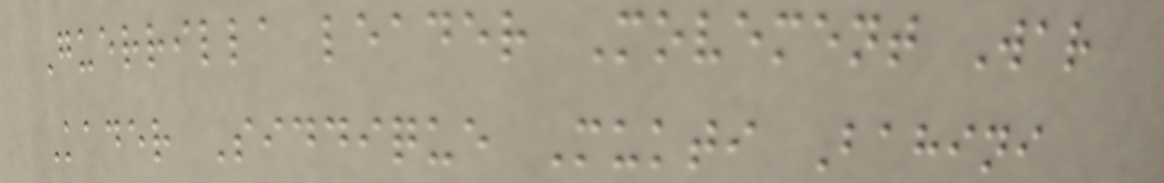Guerrilla leader Movement War
Kader Siddique Mukti Bahini
